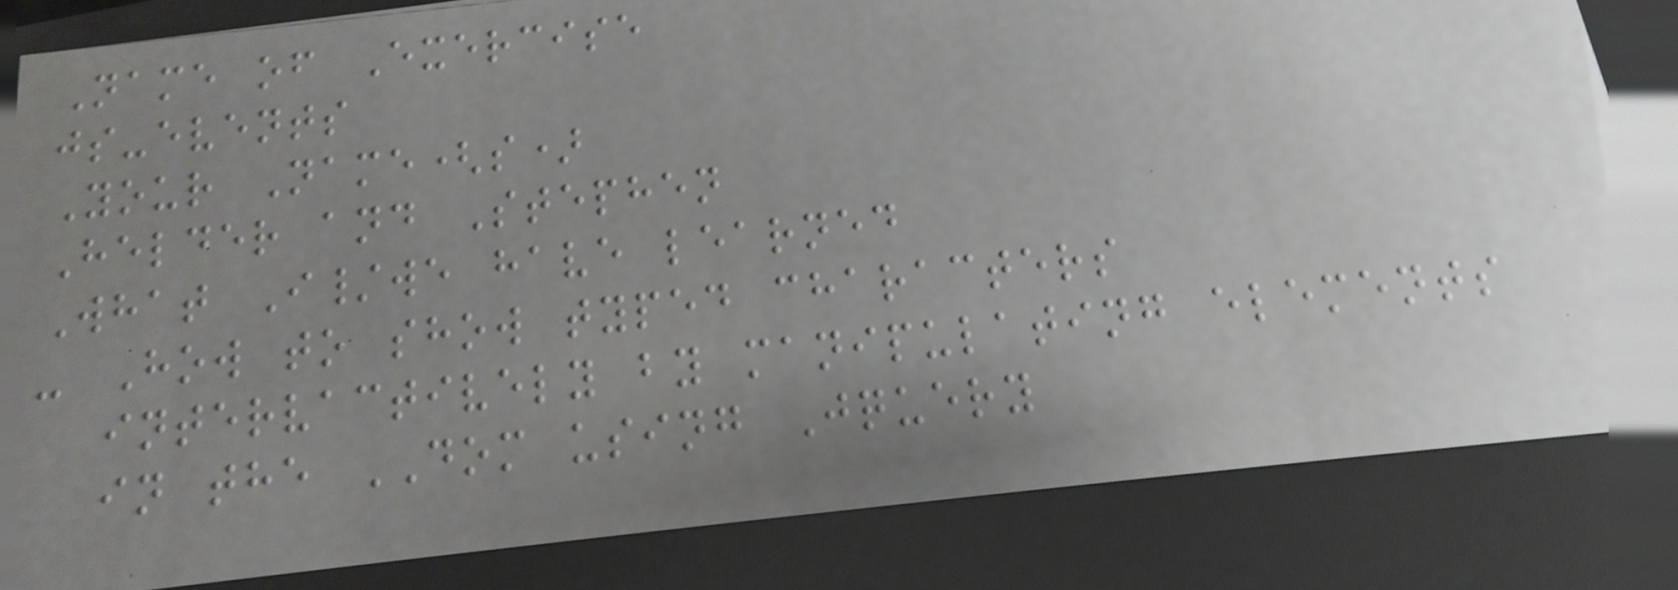Name of Exercise
js-events
Your Name(s)
Helder and Stephen
What I/we have learned
- How to show typed characters
intervactively by manipulating elements
in the DOM using Jquery
